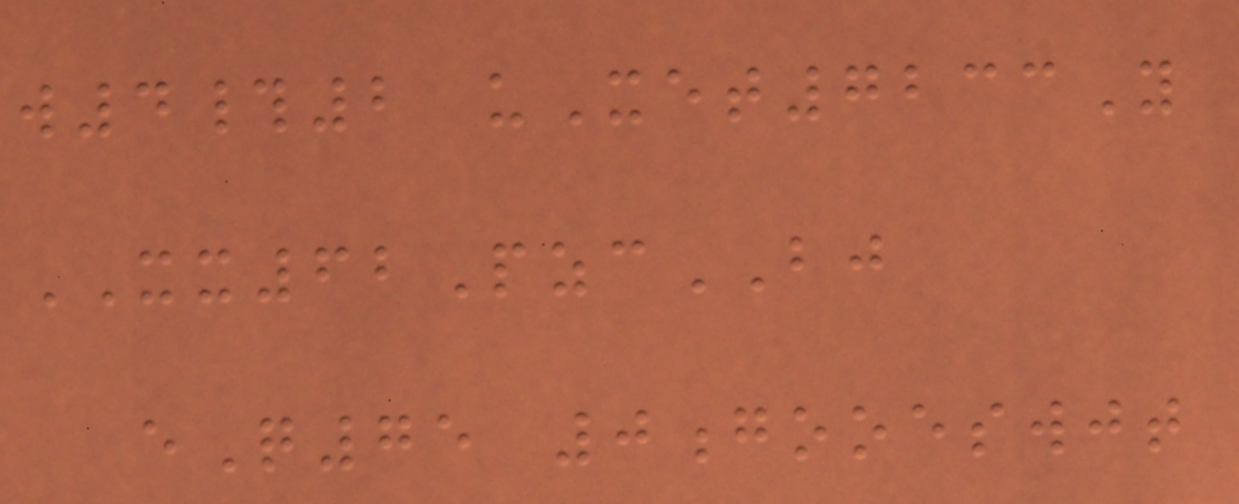w4#2 uXet7233Y
XX62PzcBJ
eQ75 0gooeswjt
